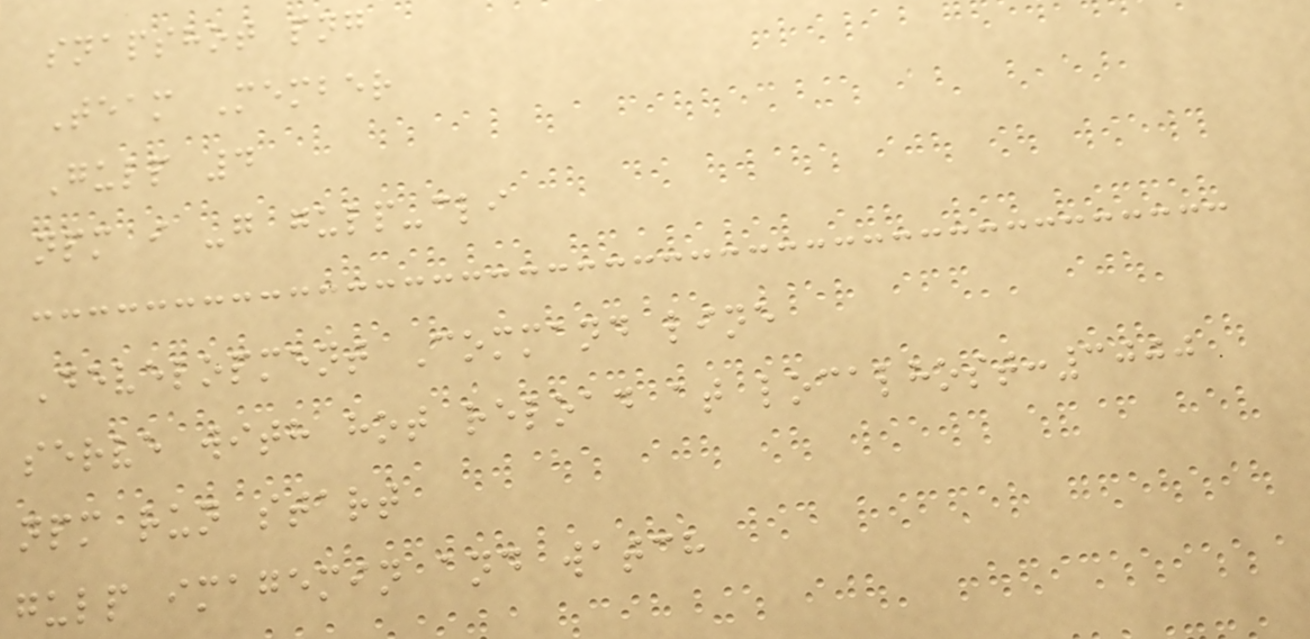snapshot png
Team Member
Gulp 4
npm i -g gulp-cli
Development Command line
serve with hot reload at localhost:3000
npm run start
gulp imagemin and watch
